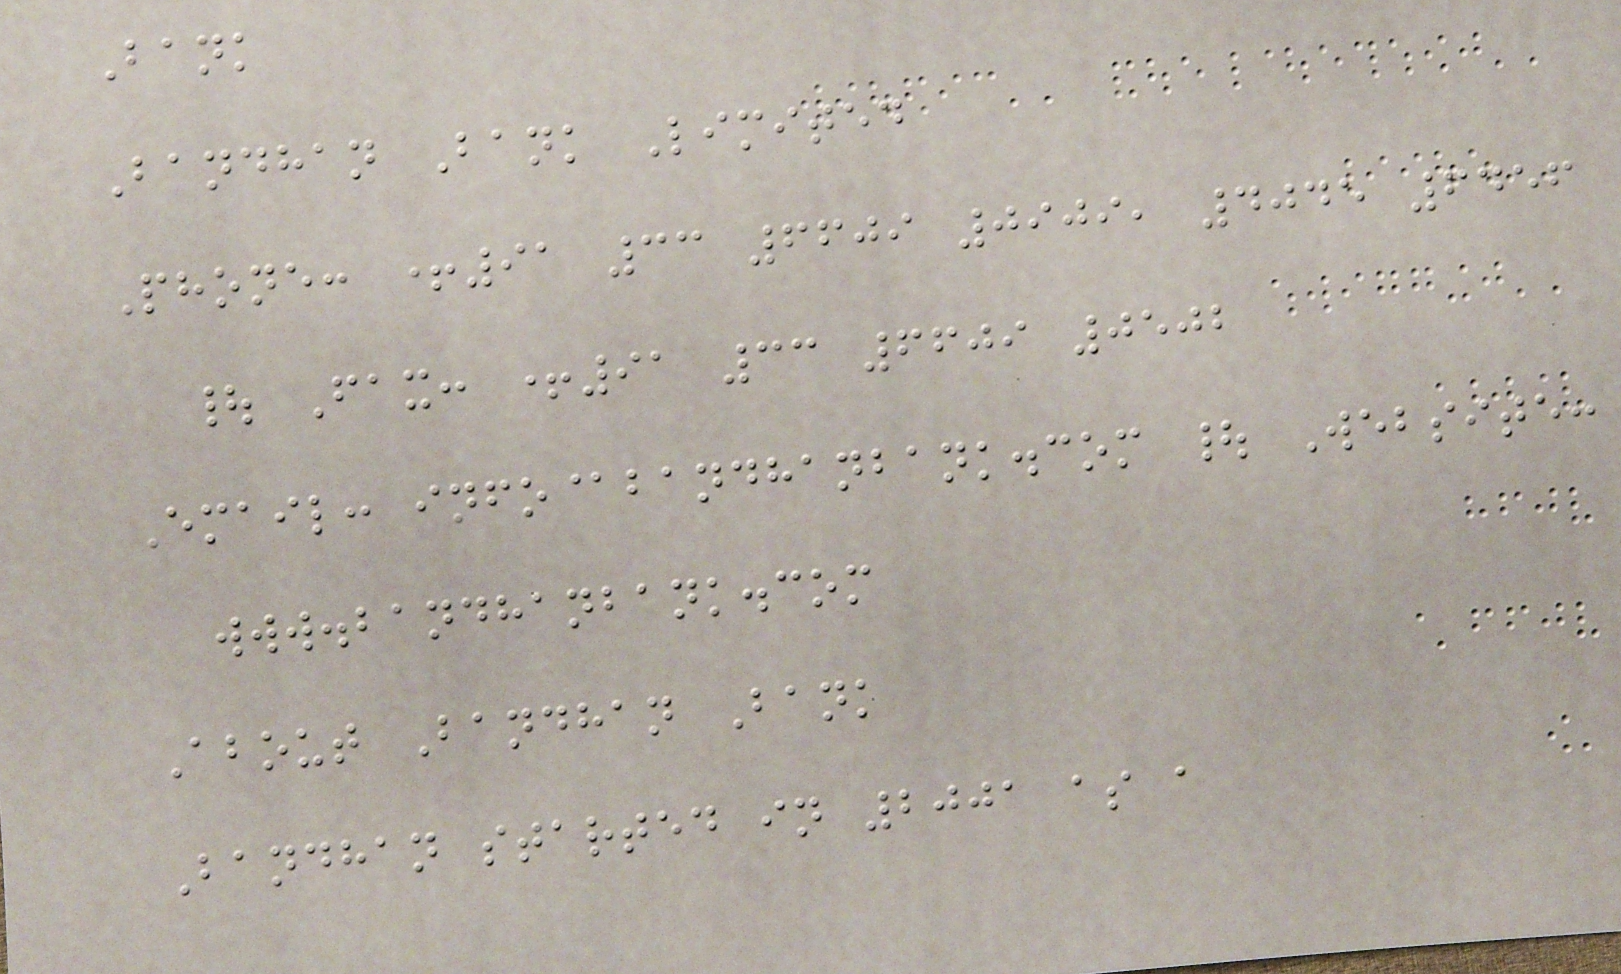Bank
Bandhan Bank Limited
Phone: +91 33 6609 0909, 4045 6456
| Fax: +91 33 6609 0502
Email: info@bandhanbank.com | Website:
www.bandhanbank.com
About Bandhan Bank
Bandhan started in 2001 as a
